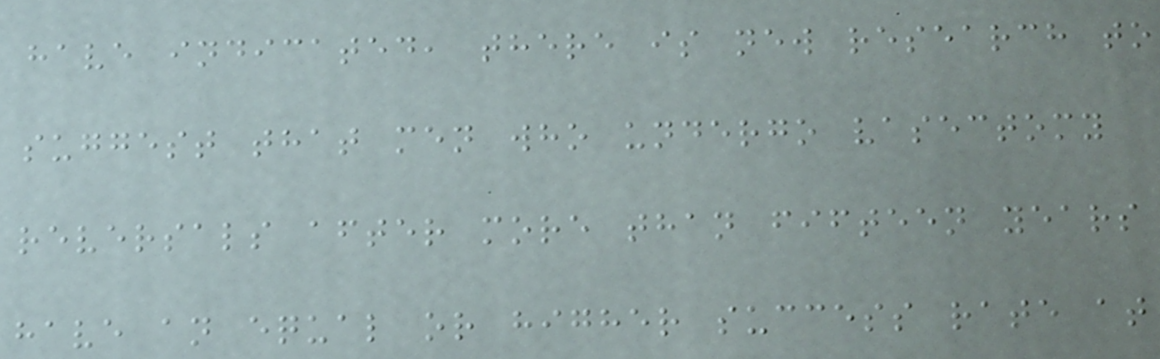have indicated, there is new research to
suggest that men who undergo vasectomy
reversals after more than fifteen years
have an equal or higher success rate at
